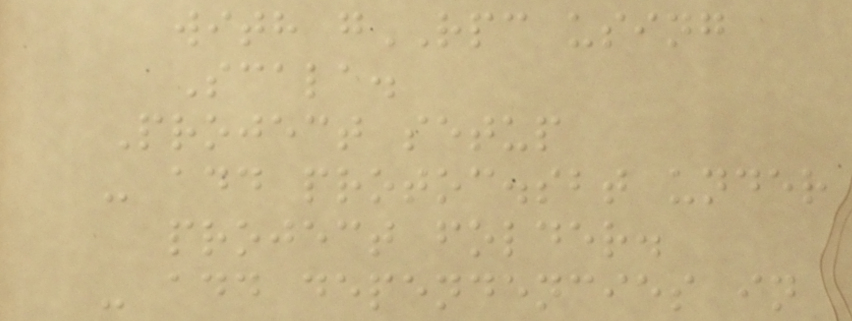with gRPC using
Scala.
Project setup
- add protoc.sbt under
project folder.
- add dependencies in
